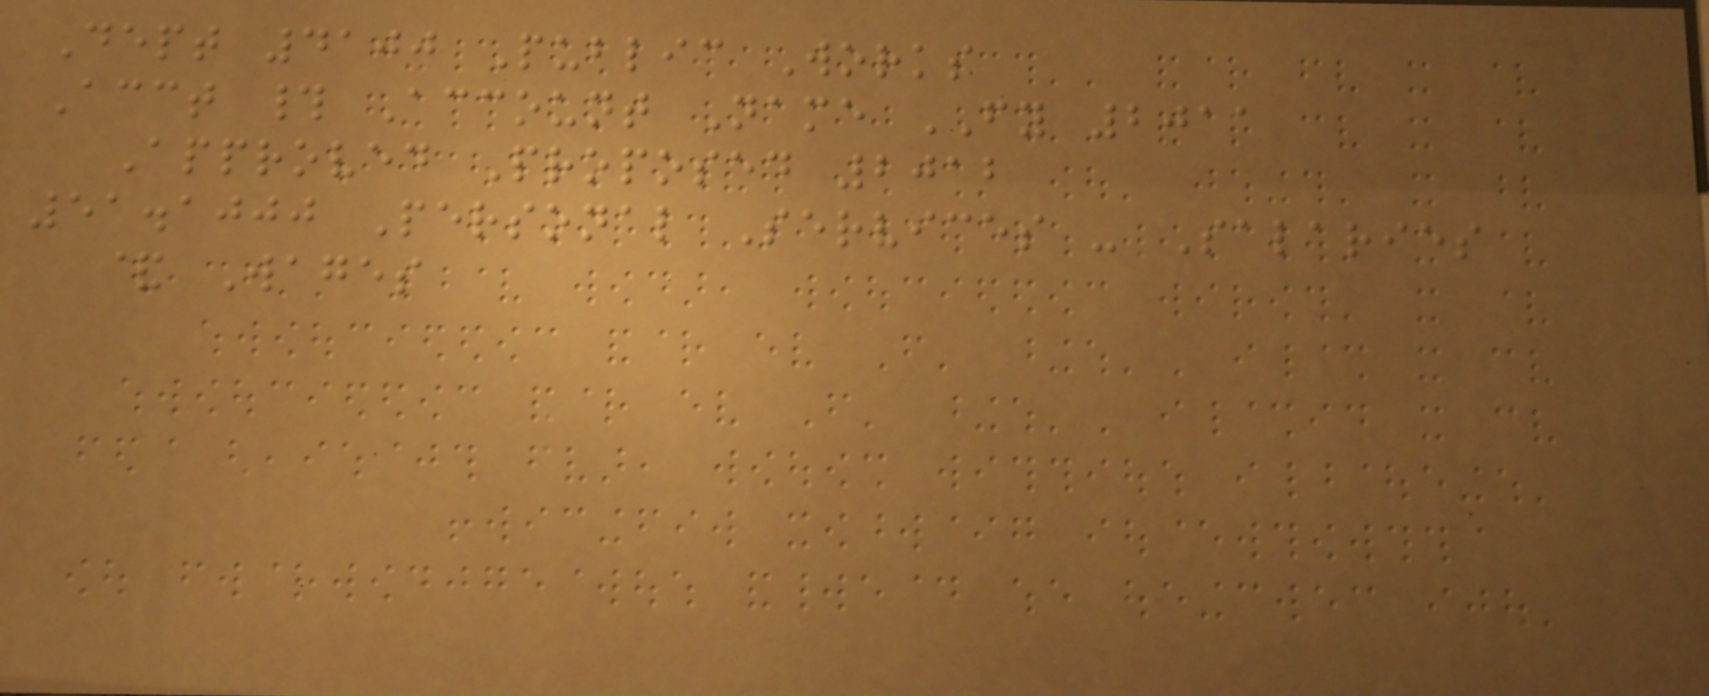Dept 4100 Public Works
Acct # Account Name FY 2011
Approved Proposed 2012
51.1000 Personal Services - Salaries
& Wages
